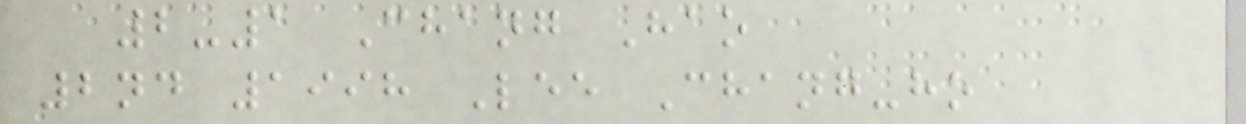2-1 Chang Hao
2nd 1998 Lee Chang-ho
